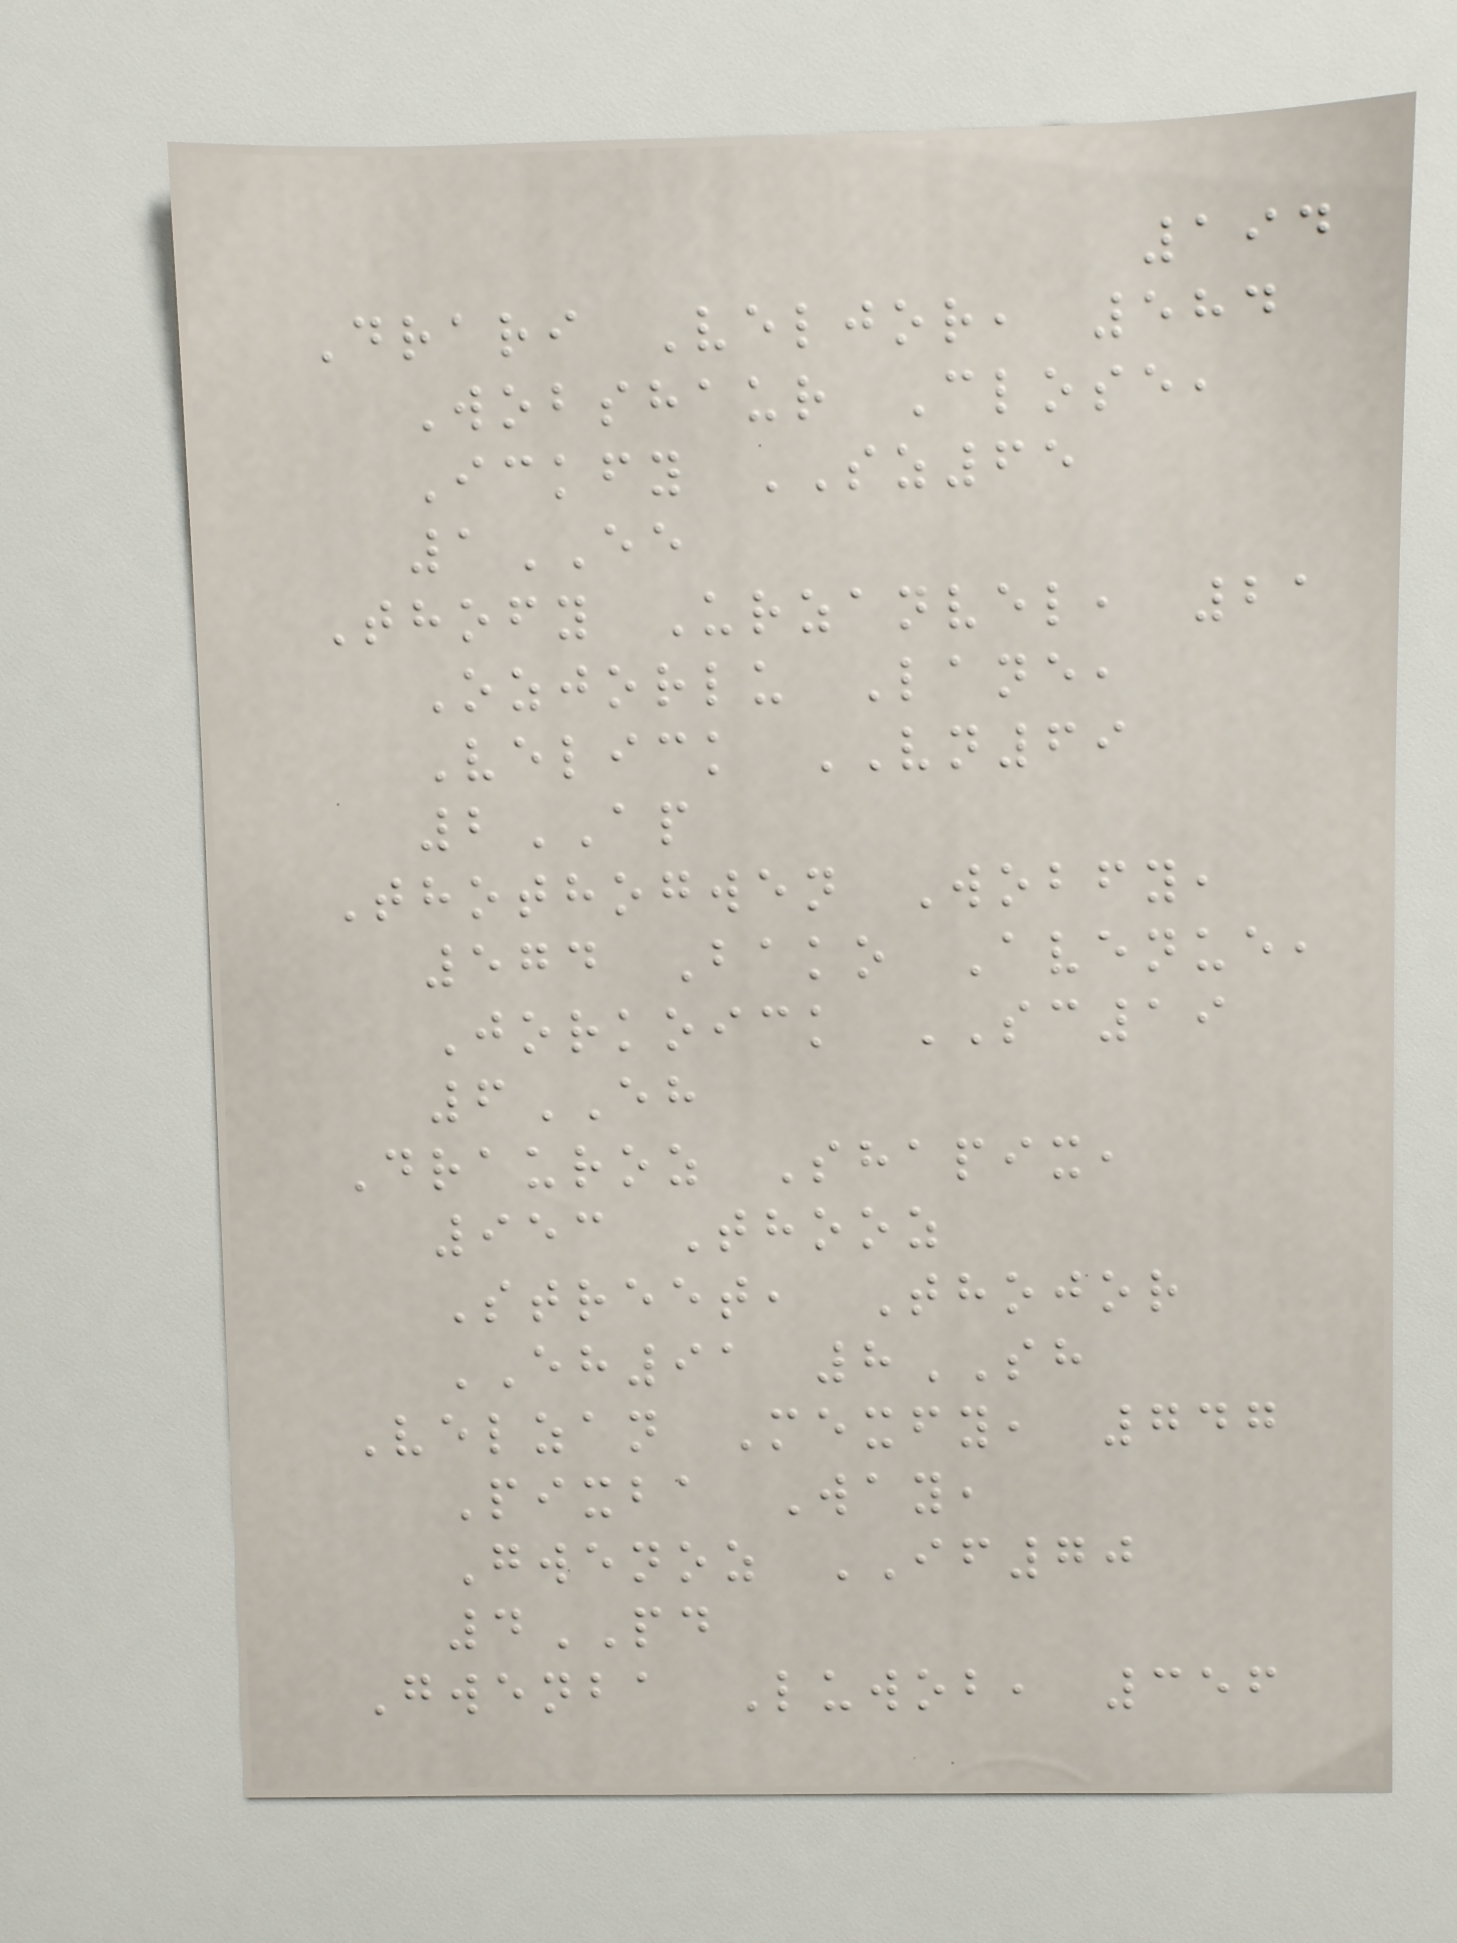194
Drari Veljor, 584
Wobshaur Close,
Ickfy SZ65
1EE
Thofy Urzanvel, 21
Ozjorlu Lane,
Velick VN69
2AP
Thothogwen Wobfy,
574 Bako Avenue,
Jorkoick SC19
6EH
Drauroz Shapix,
953 Thooz
Street, Thojor
EH91 8SH
Velzan Mexfy, 747
Pixba Way,
Gwenoz IF70
4PD
Gwenba Luwob, 356
